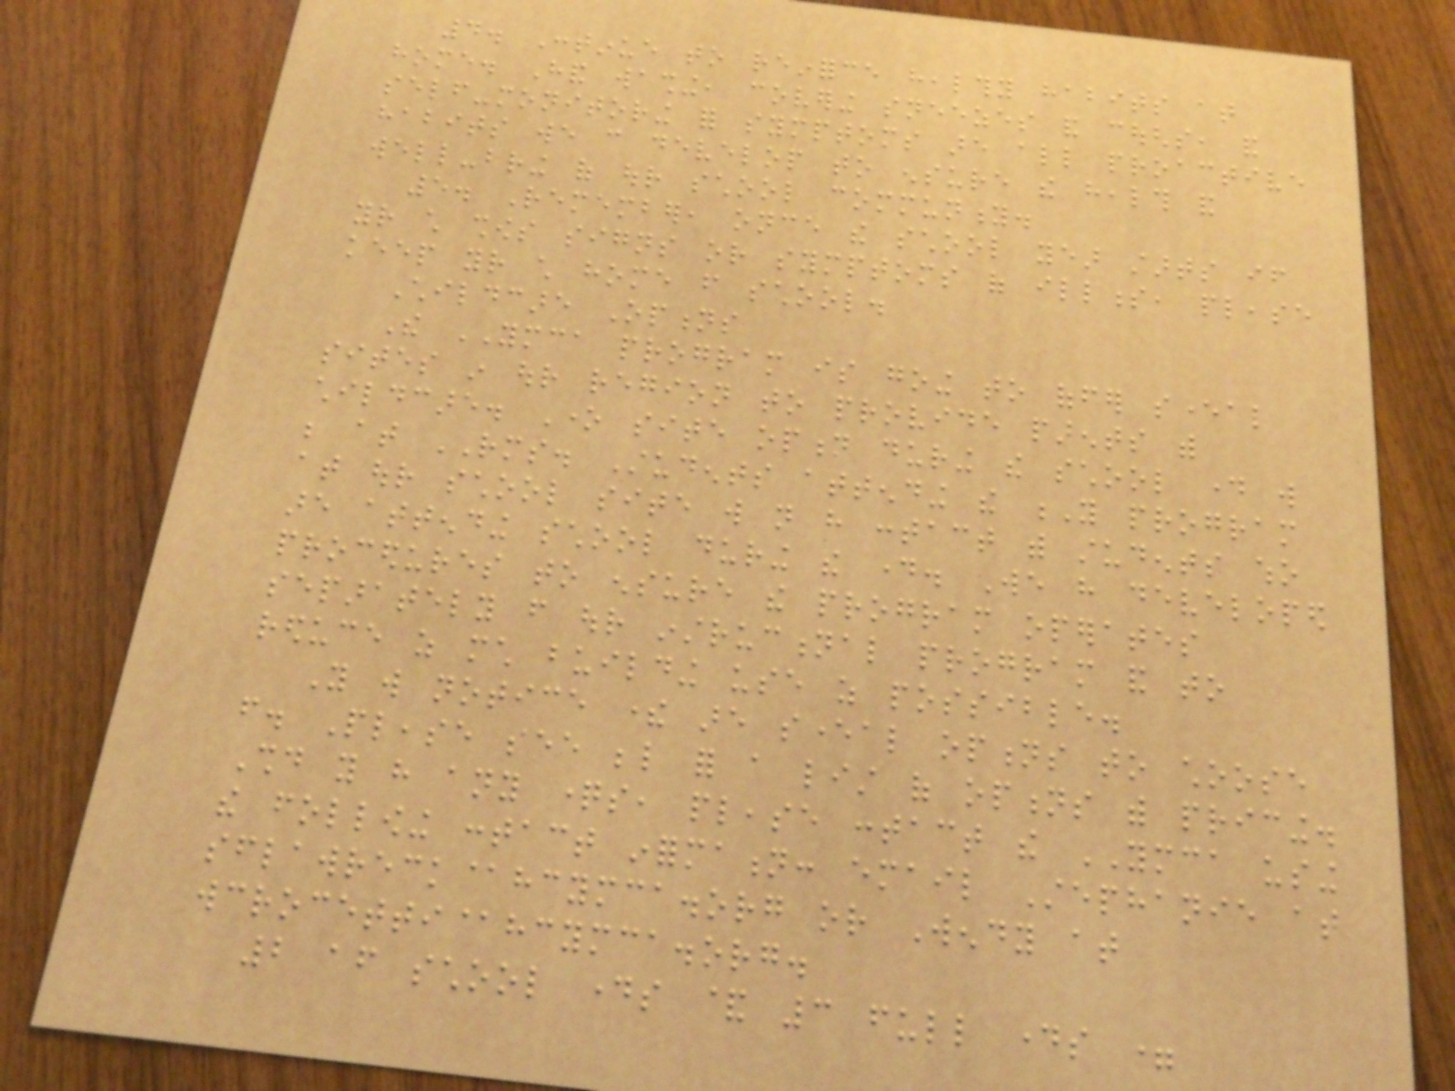4. Continue to reinforce healthy habits at
home. Hand washing, covering sneezes and coughs, and
self-monitoring for symptoms are all proactive
habits we can develop to ensure the health and
well-bring of our school community.
5. Remember, once the school year starts if
your child shows signs or symptoms of illness, please
keep your child home from school.
Childcare Options
The YMCA program is going to offer several
sites in our region to provide parents with
childcare. One site option during the school day will
be at RMS. Students attending the Y program
at our school site will not have contact with students who
are attending school during the day. We have developed
procedures to ensure the program operates
separately from our instructional program and to
reduce as much building use as possible.
You will notice there are several options to choose
from. Please see below for a list of options with pricing.
Should you have any questions, please contact the YMCA using
the following contact information: email Stephanie at
sflawreck@hcymca.org or Wendy at
wcrocetti@hcymca.org.
2 after school days & 3 full days =
